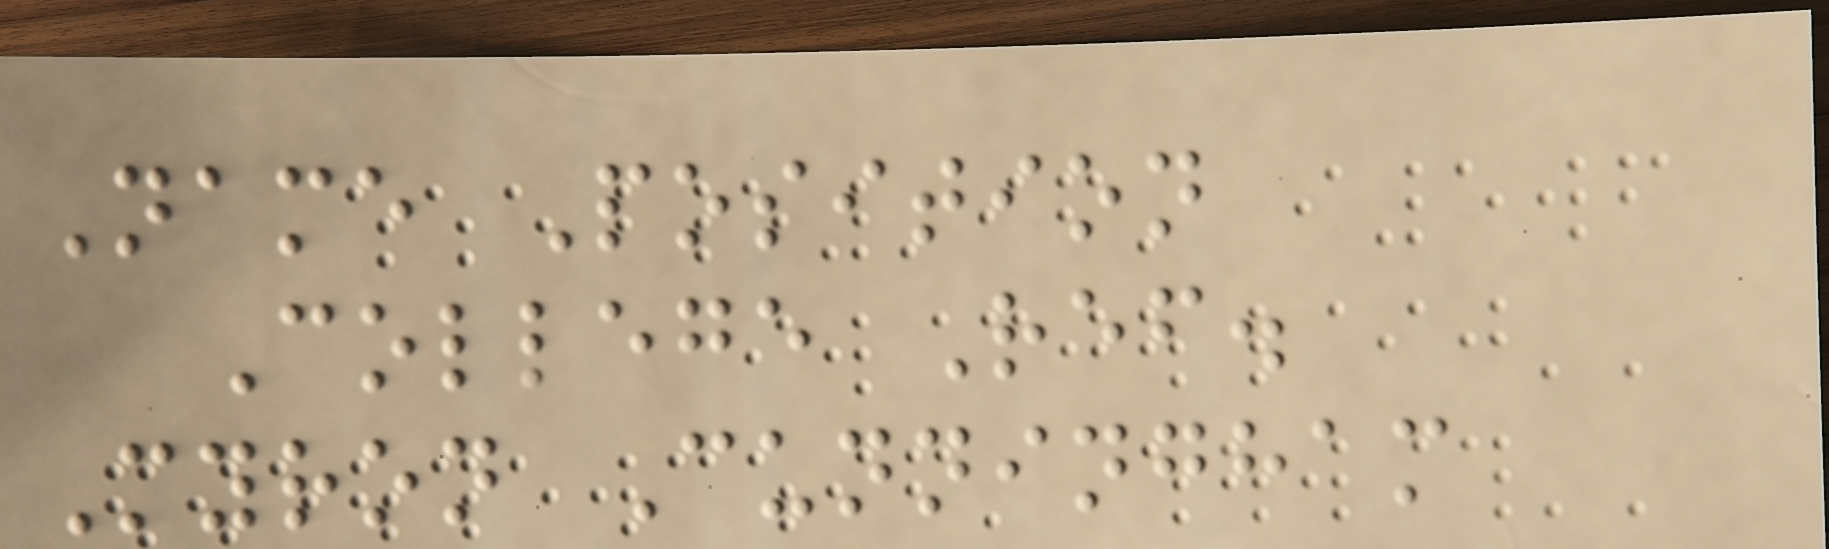Name Position
College Ref.
Myron Cunningham
